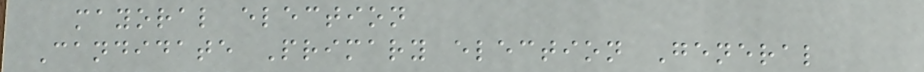mayoral election
Candidate Primary election General
